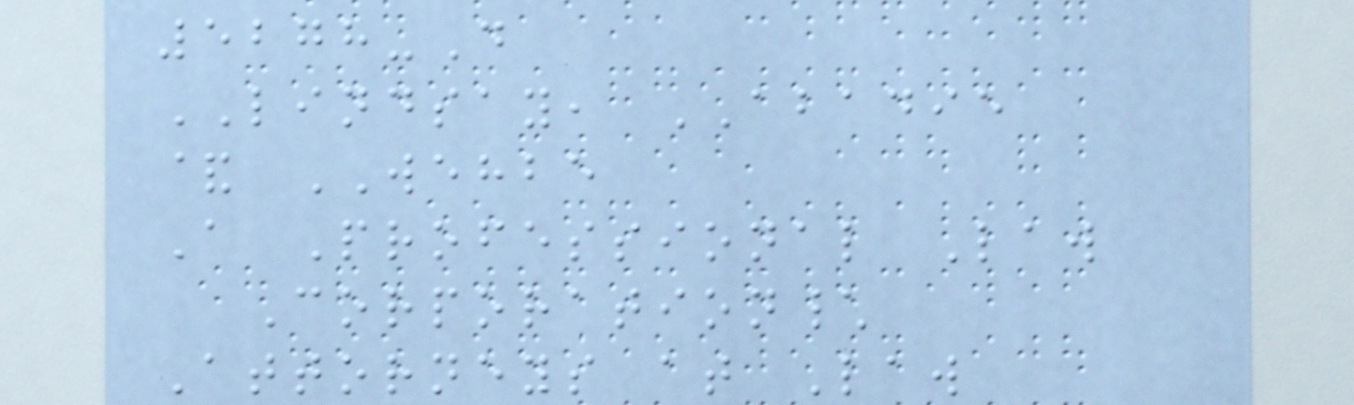5278-D
LINDSAY, ABADIE
& WEHBE
A Professional Law
Corporation\
Attorneys at Law
